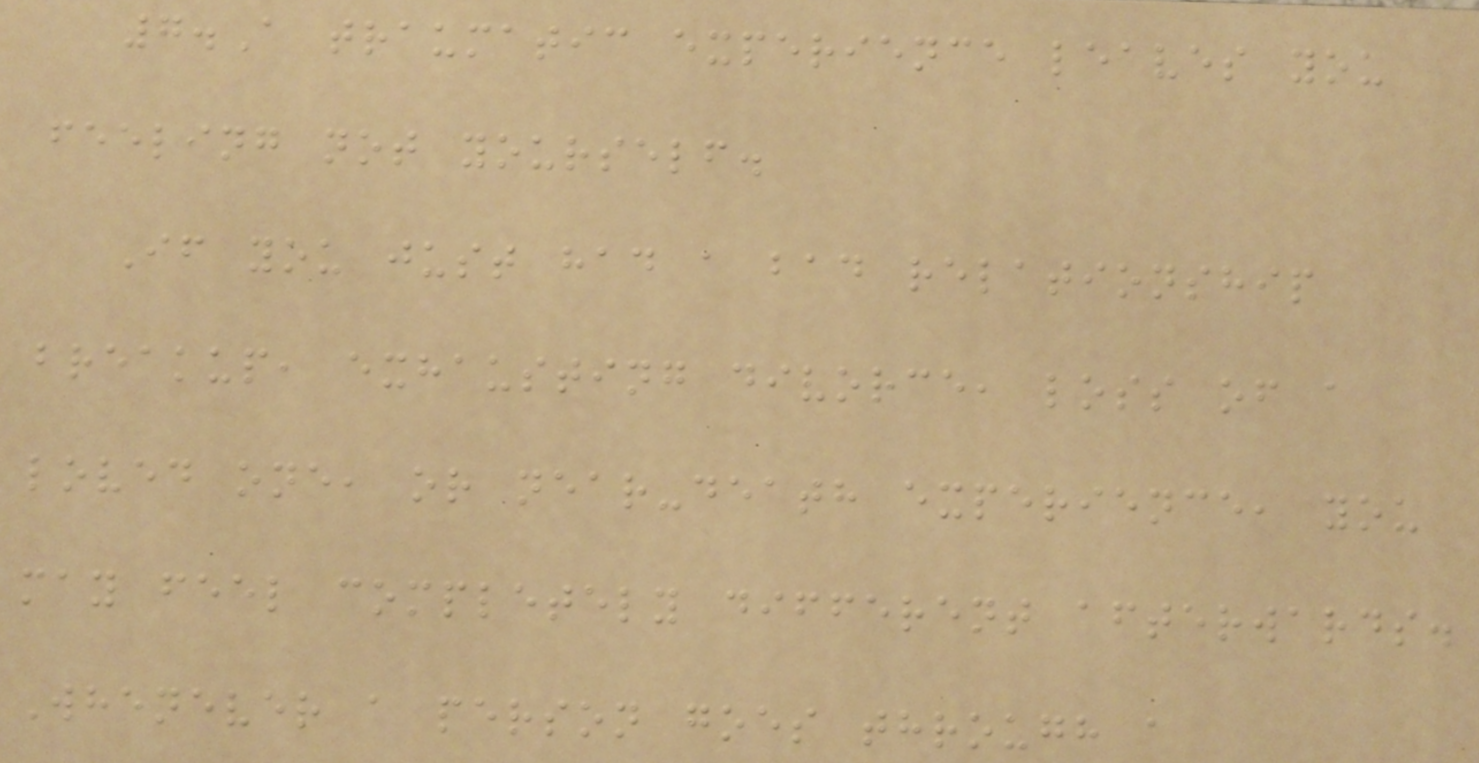7.A traumatic experience leaves you
feeling not yourself.
If you just had a bad relationship
breakup, exhausting divorce, loss of a
loved one, or near-death experience, you
may feel completely different afterwards.
Whenever a person goes through a
